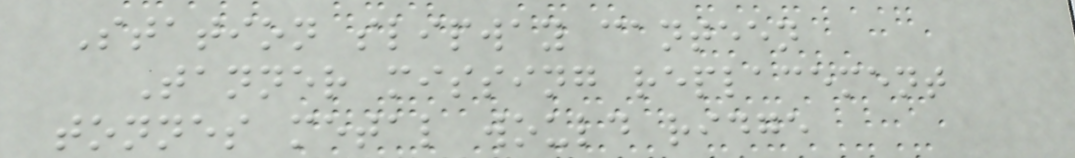Station slipway canteen
Tanner missing replacement
tonnes metal would ridge
